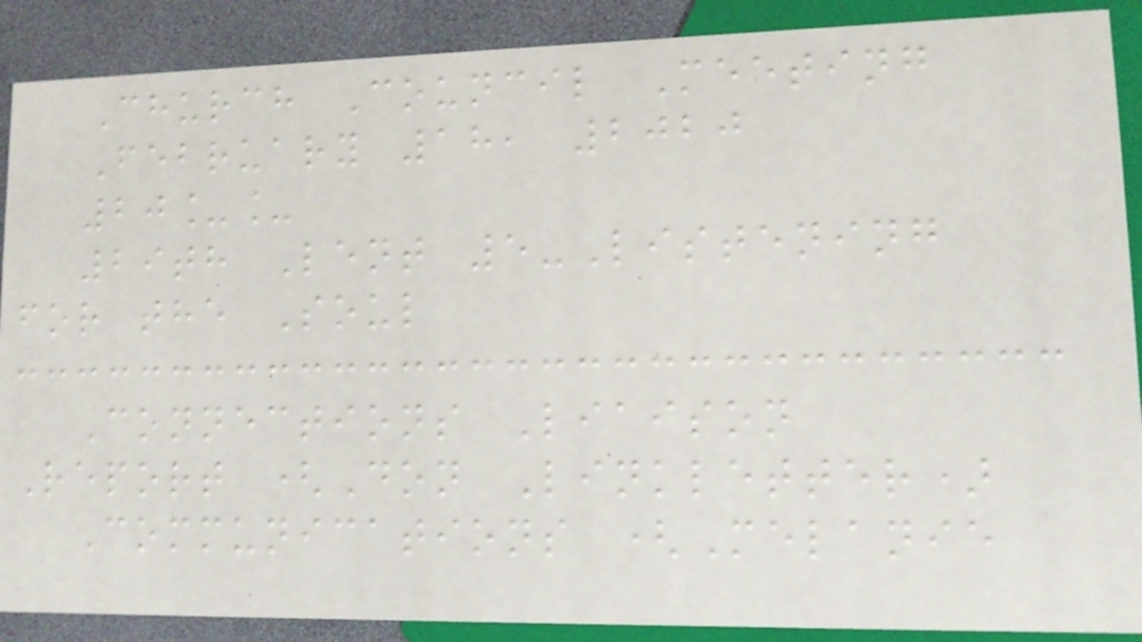Church Council Meeting
February 18, 2020
20__
29th Lent 5-Listening
for the Soul
Connections Liaison
Report (Don Linkletter)
Communications (Melanie
